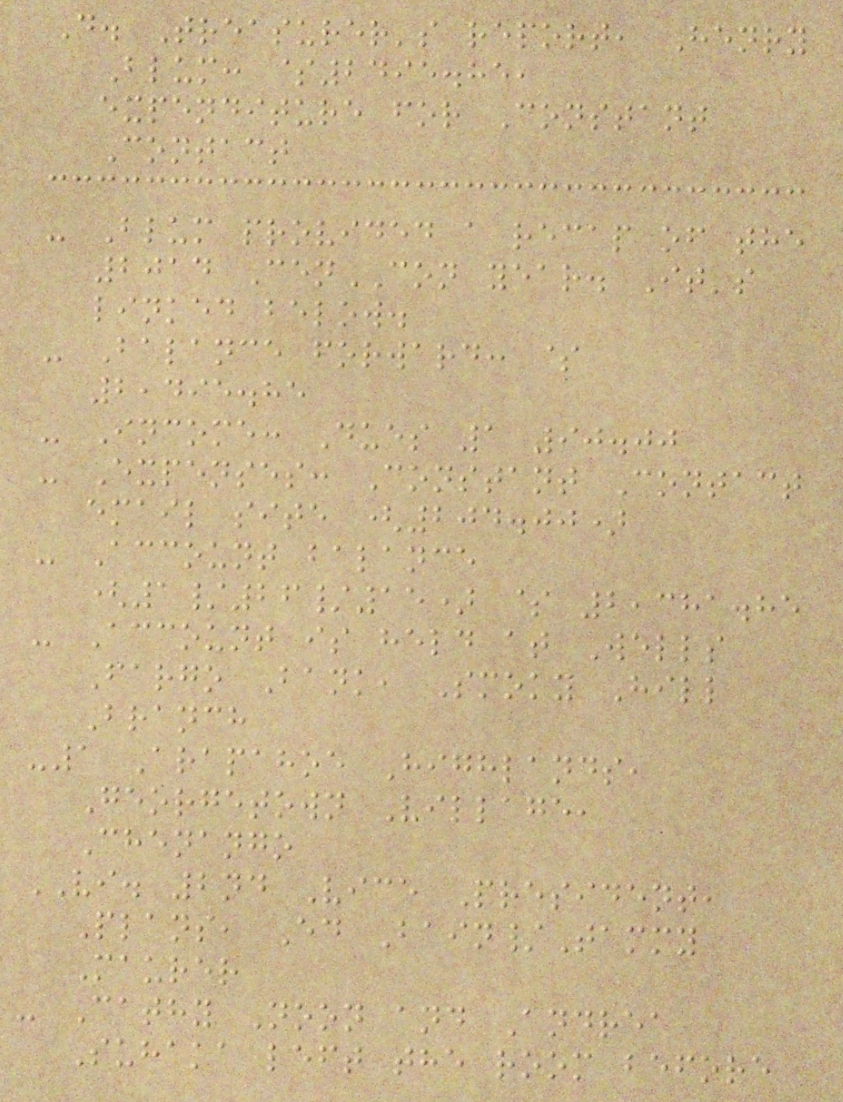D. Treasurer's report, Henry
Blum: $2495.85,
expenditure for Constant
Contact
- Blum provided a recap of the
2014 CenCON year. It's
linked below.
- Balance forward: $
2,495.85
- Income: Dues 1 90.00
- Expenses: Constant Contact
email site (204.00)
- Account balance
(1/26/15) $ 2,381.85
- Account is held at Wells
Fargo Bank, Smoky Hill
Branch
-1 Arapahoe Highlands,
Georgetown Village,
Chenango
VI. 2nd Vice President,
Plans, Ed Bain/Tammy
Maurer
- Cathy Noon and Andrea
Suhaka left the room before
